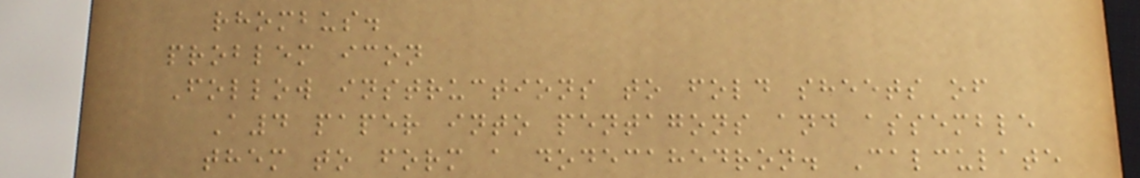rhombus.
problem icon
Follow instructions to fold sheets of
A4 paper into pentagons and assemble
them to form a dodecahedron. Calculate
